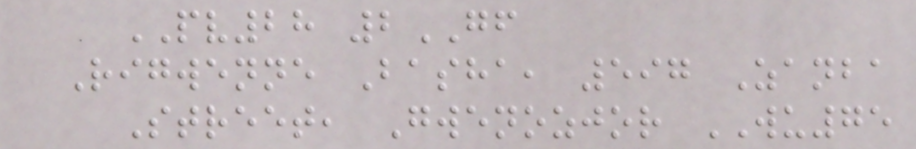PV28 2GF
Rigwenne Basha, 597 Zanba
Street, Gwenozjor WU75
